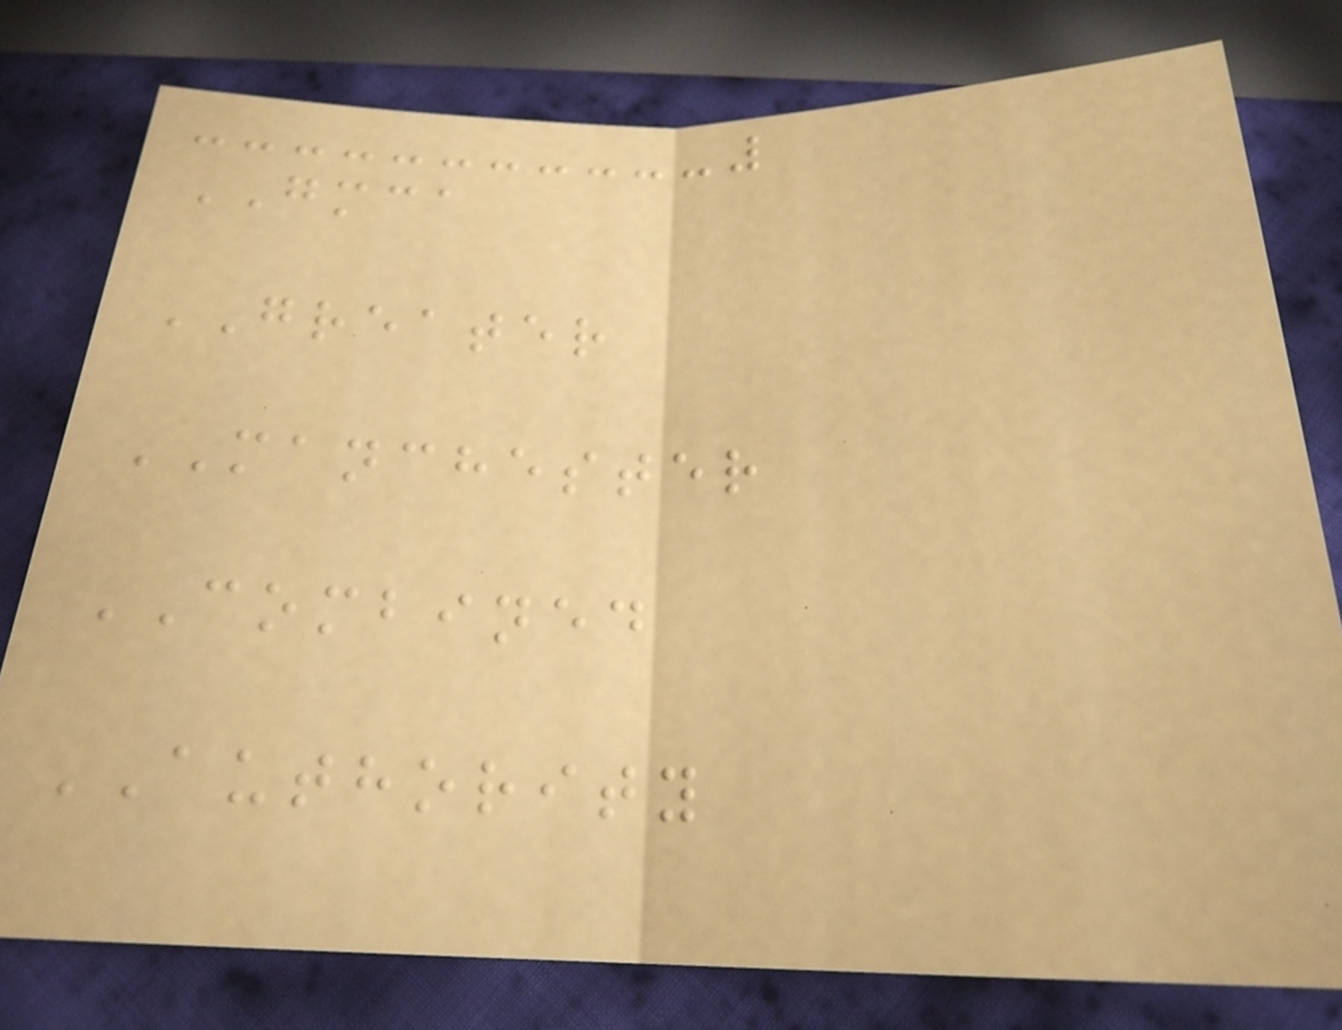GMCA
GREATER
MANCHESTER
COMBINED
AUTHORITY
